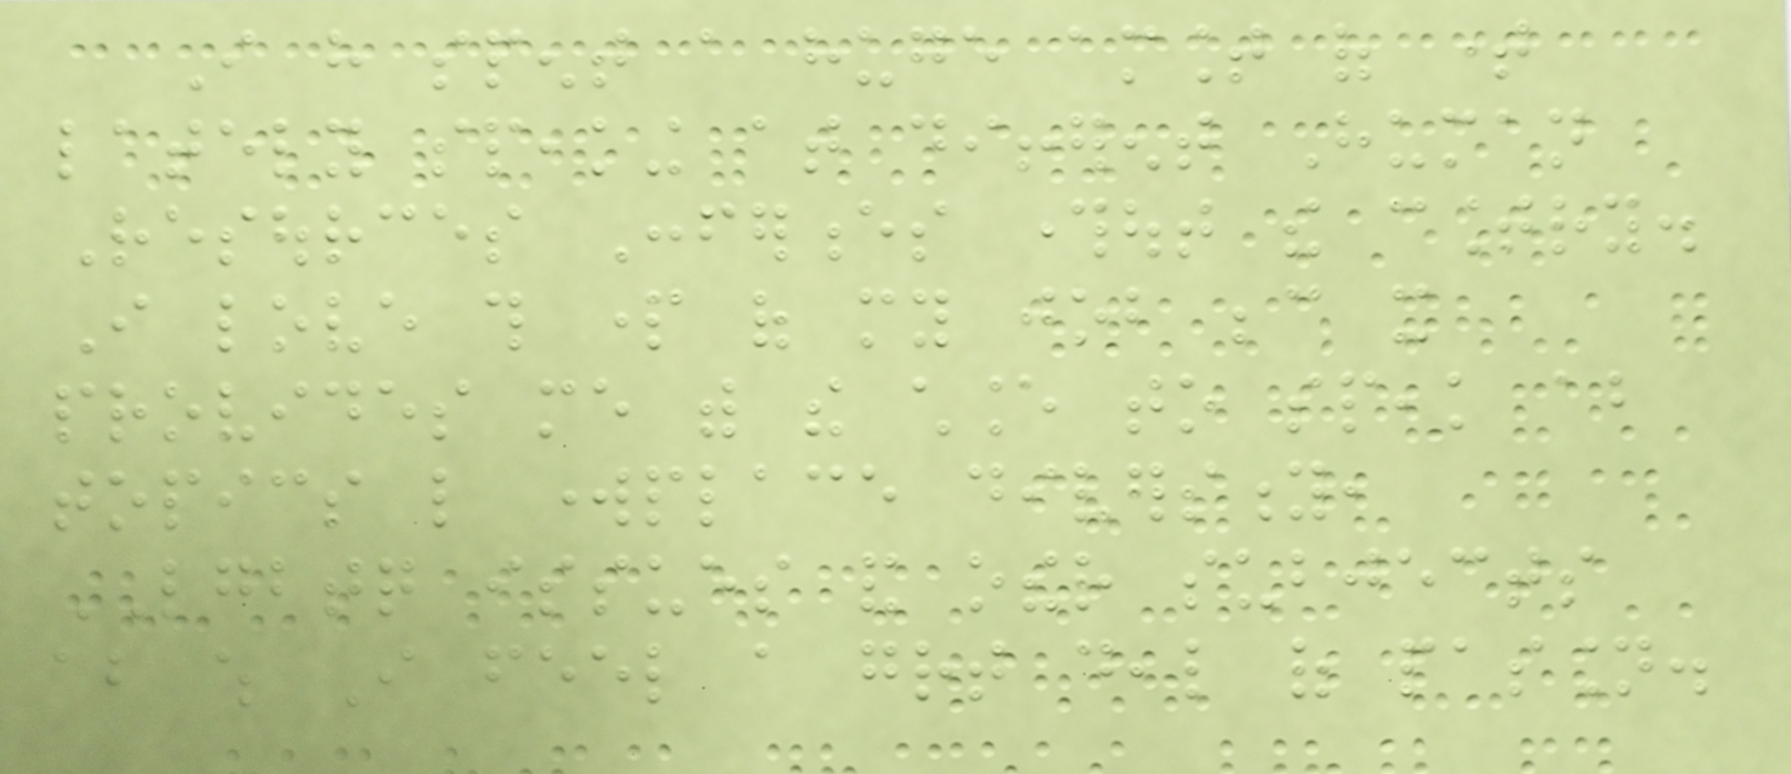I have spent a huge amount of time
lately speaking at different Human
Resources Conferences throughout the country.
I love this part of my job because it
provides me with the chance to speak about
topics like workplace diversity,
LGBTQ issues and other subjects
about which I feel a great deal of passion.
